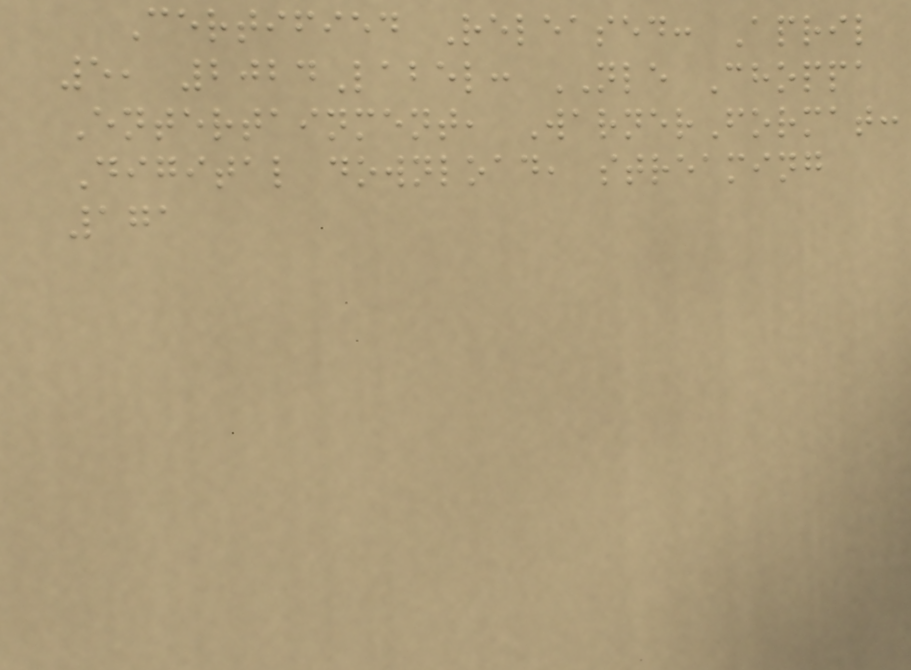Certified Released: April
5, 2024Label: NLE Choppa
Entertainment, WarnerFormat:
Digital download, streaming
171
